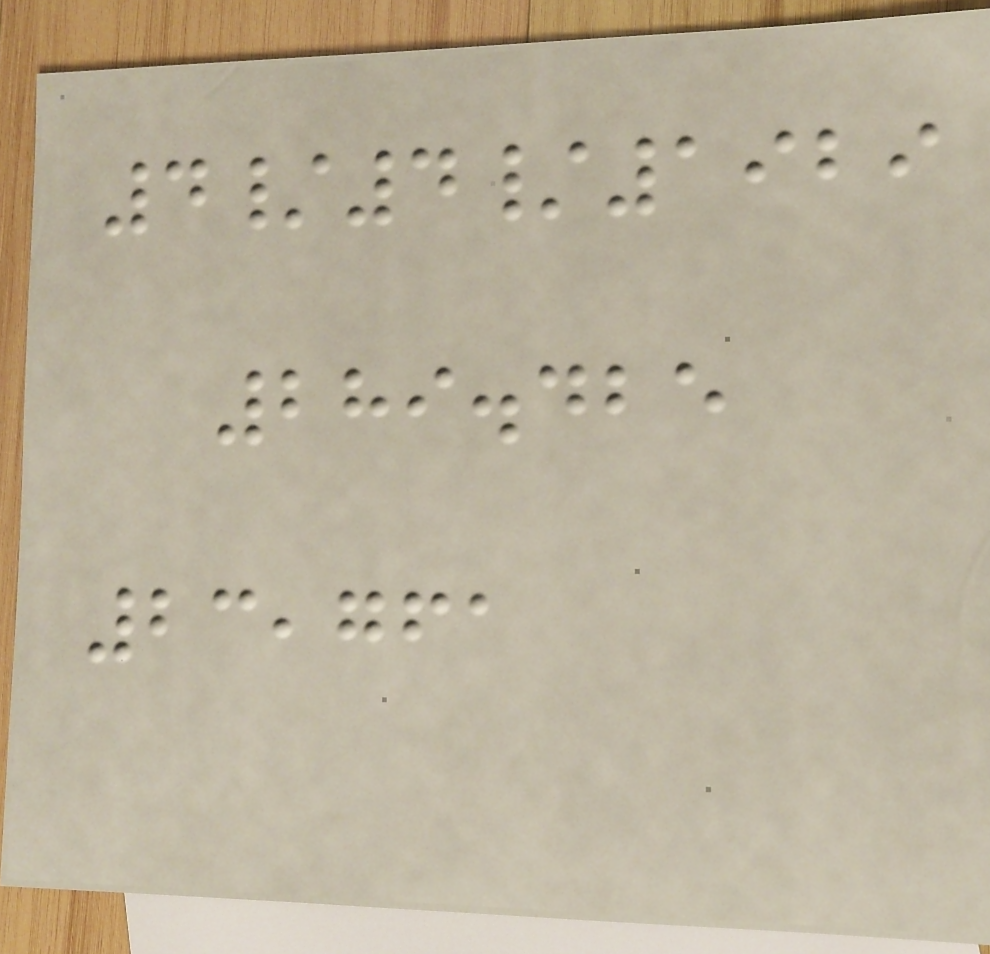4/4/1929
289.425
23,761
